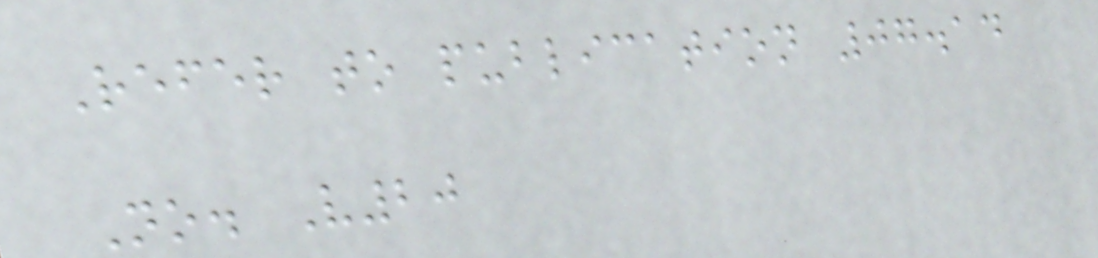Refer to publication 07.14
No. V20
